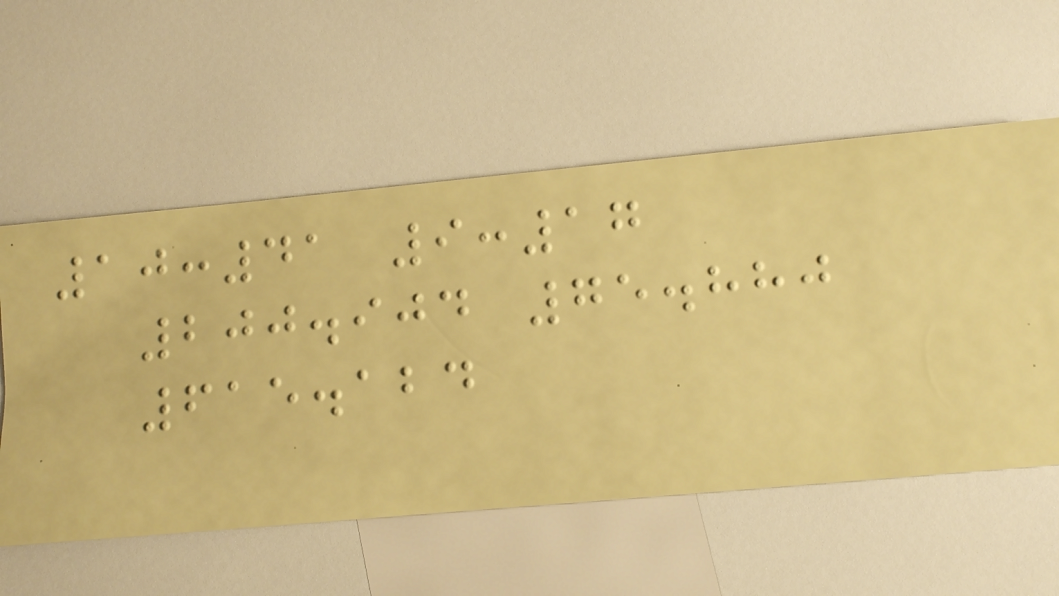10:41 9:17
200.904 75.880
615.124
